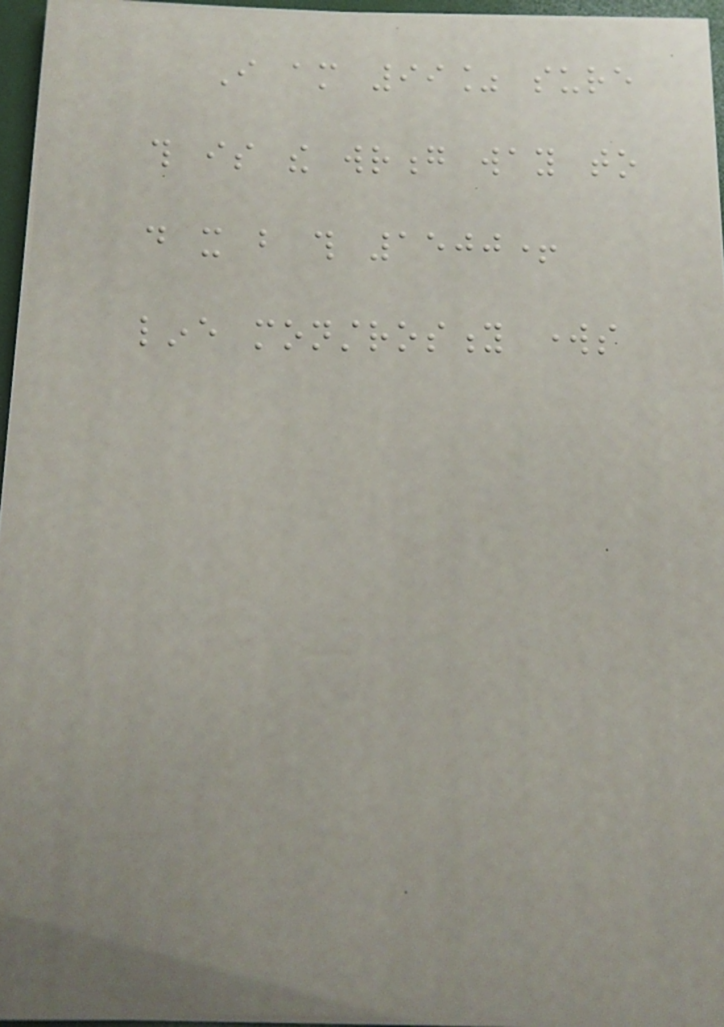I am 99% sure
this is the wrong way to
do it but this 1500+
line monstrosity works
